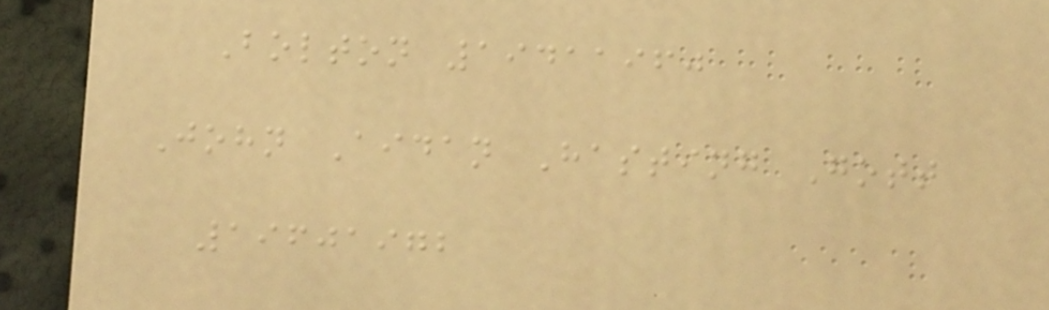Bolton 19411960
John Aidan Hasting Gott
19601972
